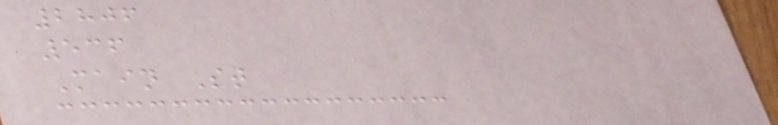2806
536
Main St
